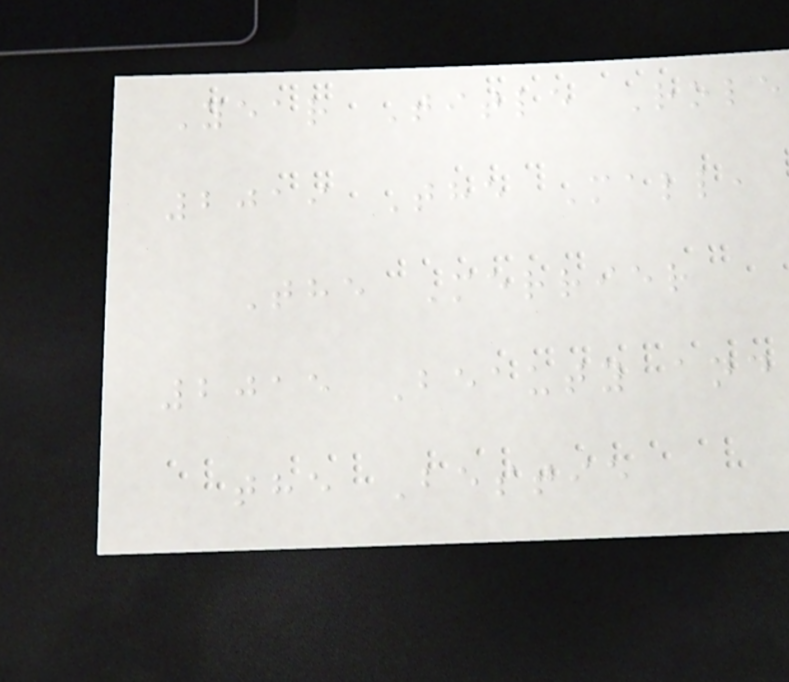Year Title Role
2019 The Mall,
The Merrier
2015 Beauty and
the Bestie
